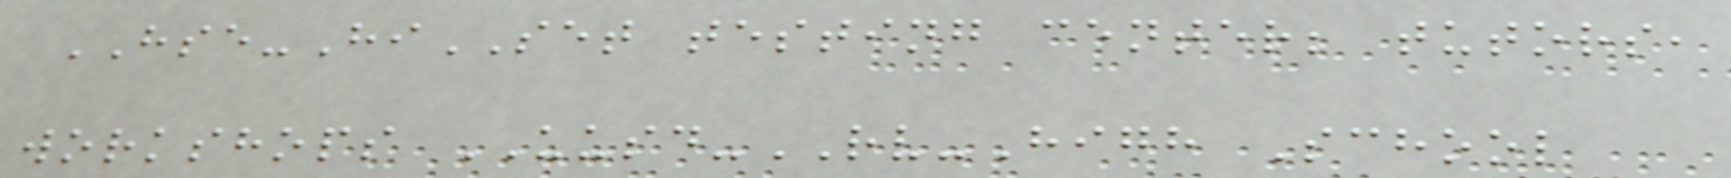HSE-HiSET testing center; tutors,
workshops UUSD-RV-High School
